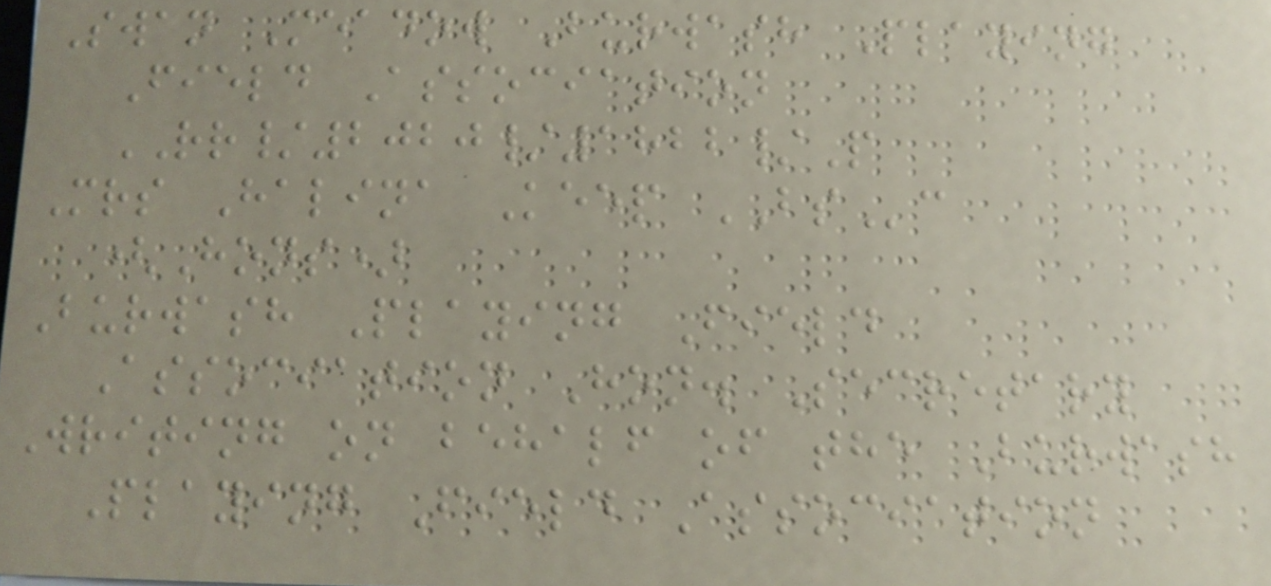Swan Meadow Burwash Playing
Field Association
RR/2020/1822/P
Mrs Halina Keep BSc
(Hons)
Burwash Playing Field
Association Hon. Secretary
Writing on behalf of the Burwash
Playing Field Association
